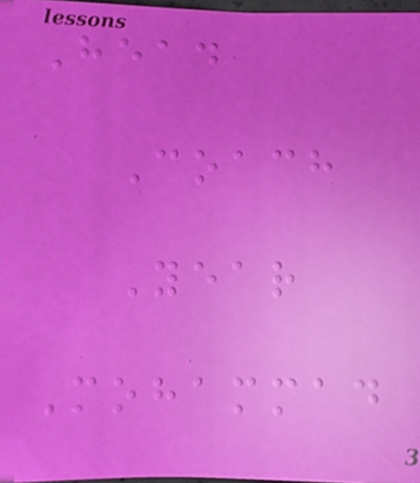Head
Coach
Year
Mohammad
